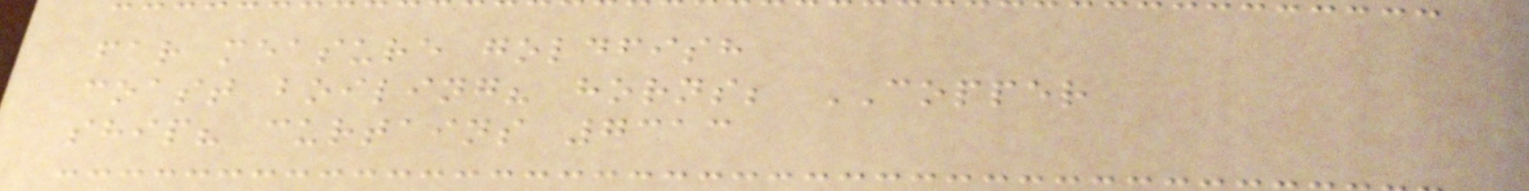far measure goldfish
coast boiling? horns; COPPER
ship? curtains 7313
